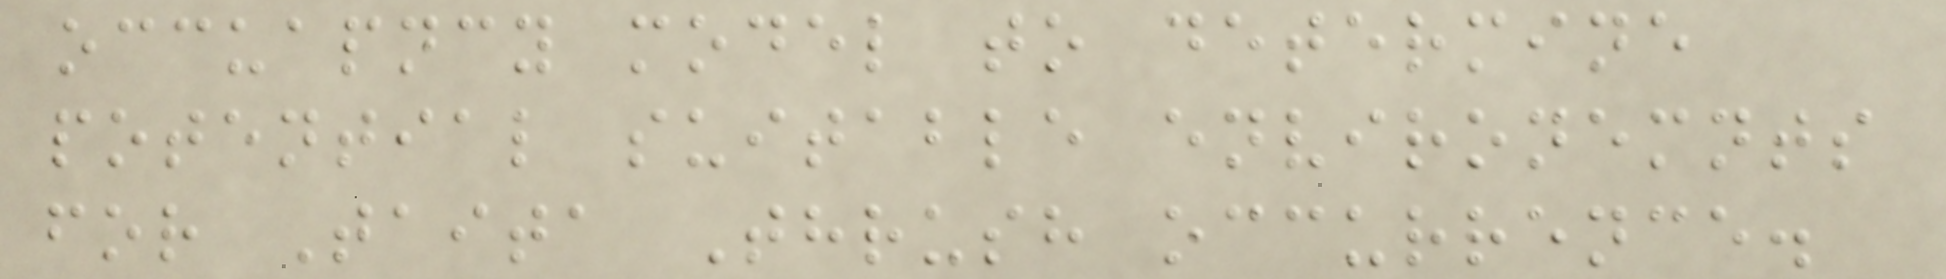occuapncy model to determine
potential suitable environemnts
for Taita Thrush occurrence.
